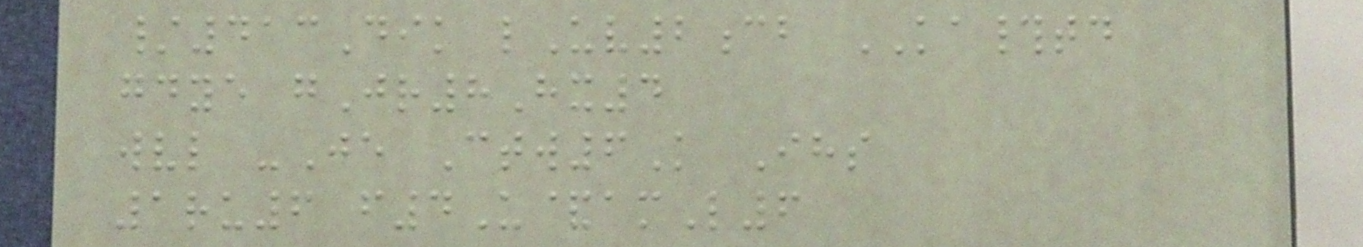/413Dik lUv2cb KA#td
gdye gJr8Hx4
wvl -Je Ctw6K Ihs
1ru6 f4U&amL6
